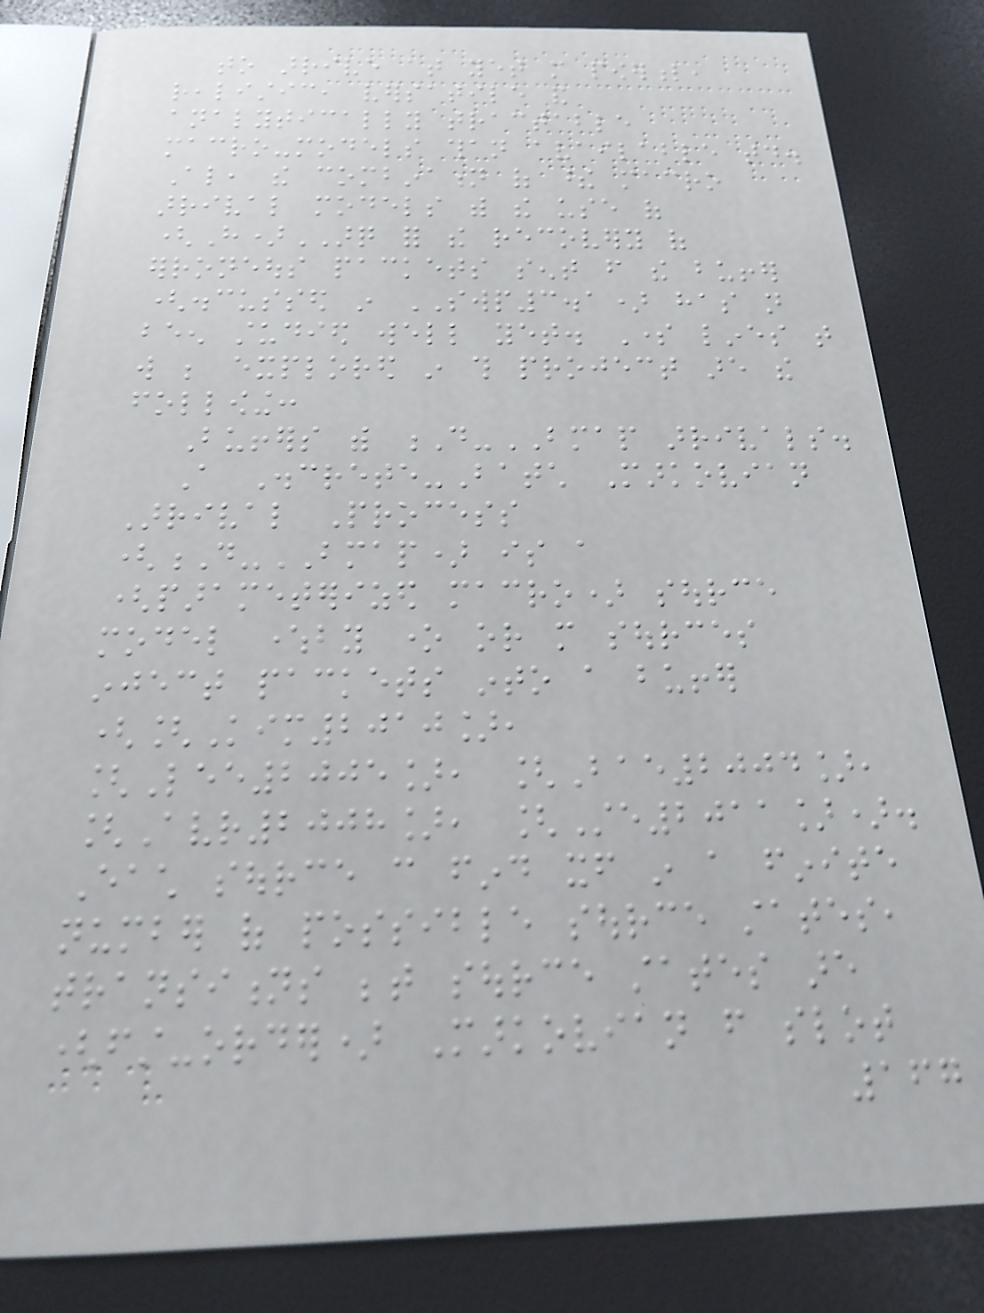to arrive at yet more powerful,
realistic, versatile and
analytically tractable
macro-models than available today.
Also, the combination of these macro
arrival models with the use of
(H)ARQ for the recovery of
erroneous packets sent from the buffer
(discussed in SWP3.1) has not
been studied well yet. Some lines that
will be explored in this project are the
following:
Buffers with D-BMAP arrivals.
A Discrete-Batch Markovian
Arrival Process
(D-BMAP) is a
(parameterized macro) source
model whereby one or more sources
inject packets into a buffer
([Kim2010],
[Lee2005], [Bae2004],
[Avr2008], [Ste2011]).
Each source can find itself in a finite
number of possible source states,
transitions between source states are
(first-order) Markovian from slot
167
